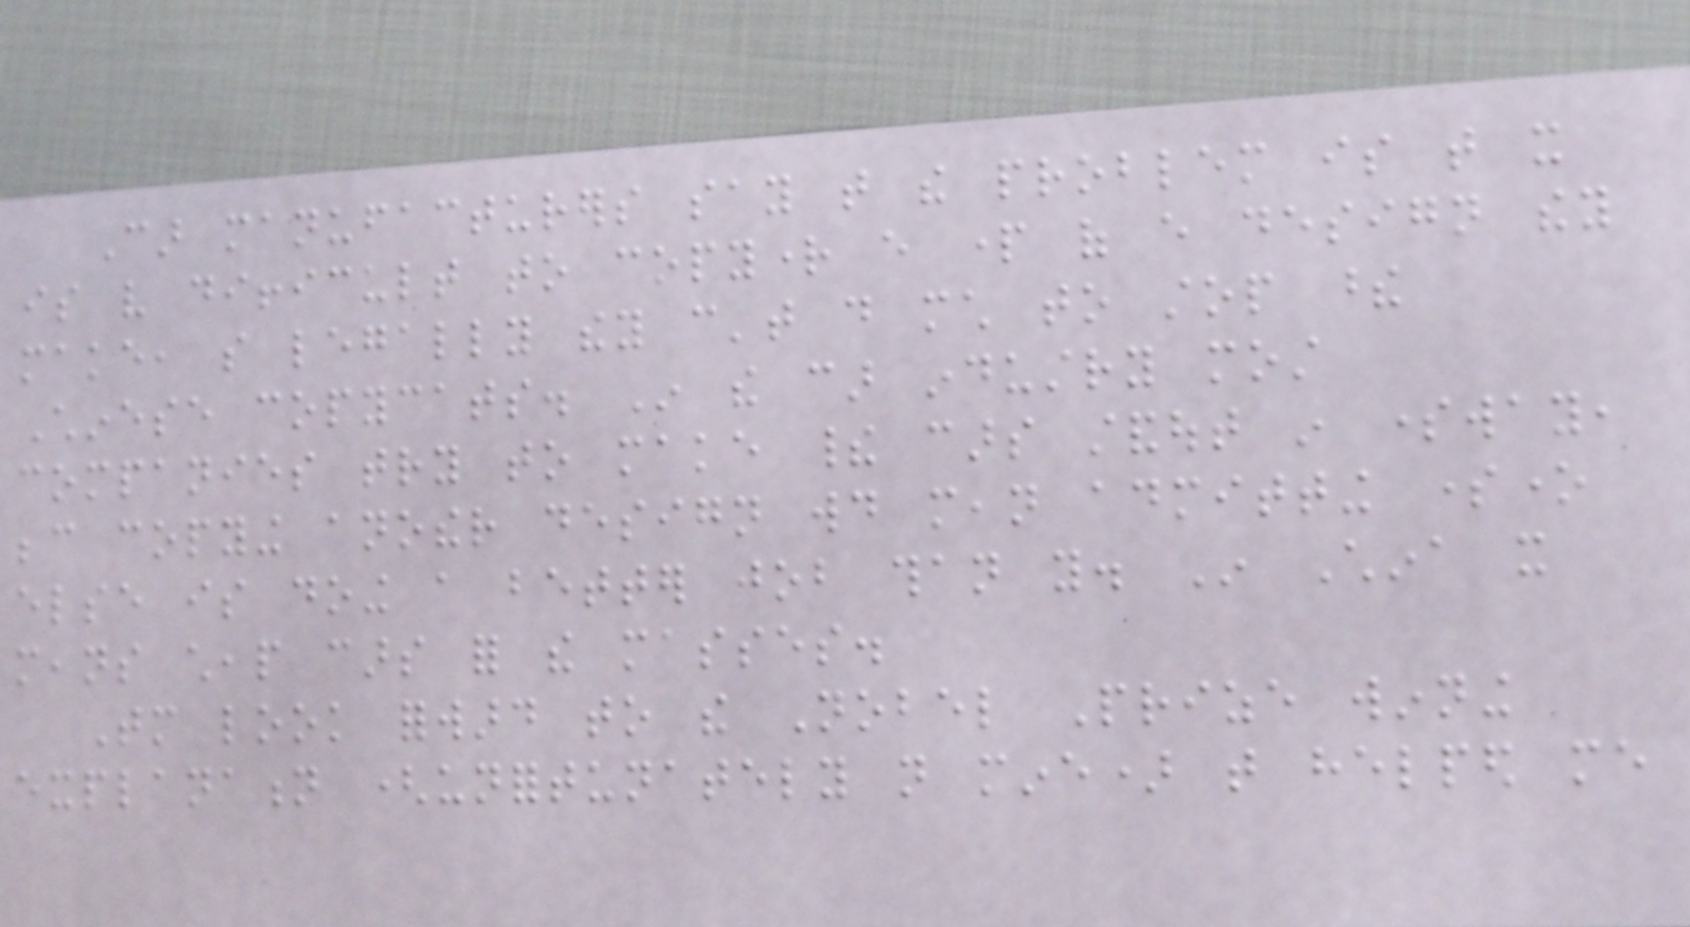Car manufacturers say that the problem is that it
is very difficult to copyright every part of every design they
make, so legally they can't do much to stop these
Chinese copycats. In the car industry most
companies try to make their cars standout in someway,
because copying another design would mean admitting someone
else is doing a better job than you. In China it
means cheap cars for the masses.
Tomorrow look forward to the Nobel Prize winning
explanation (unfortunately not mine) that helped me
